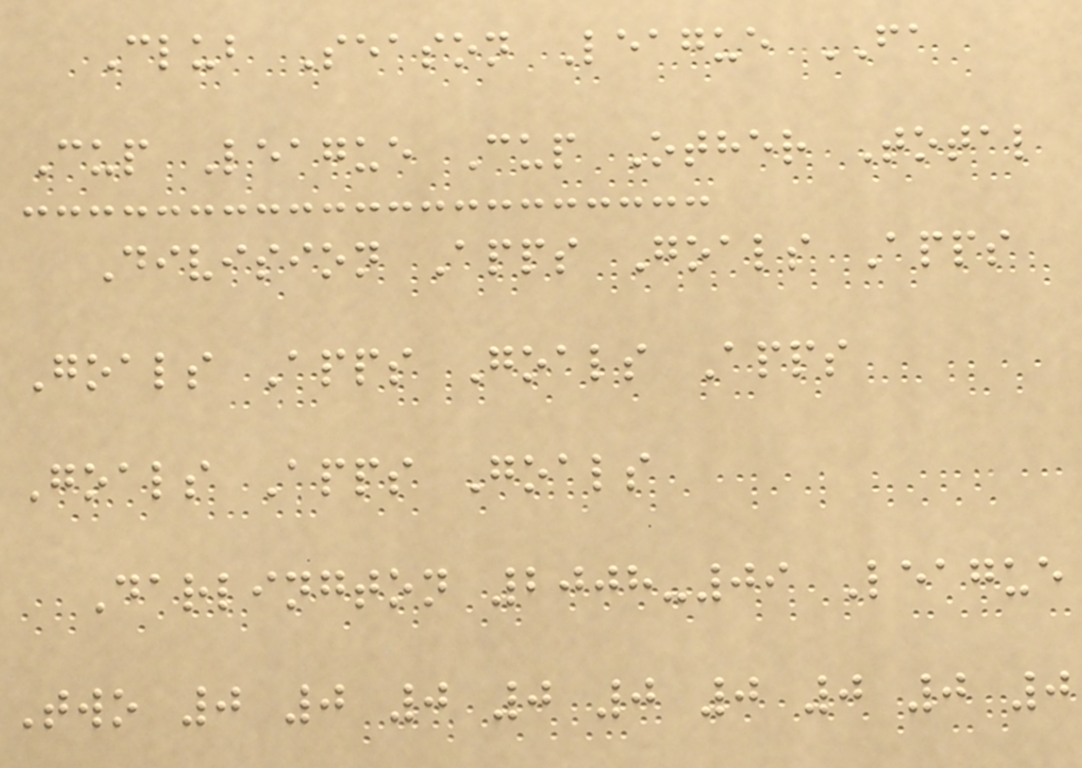Club Season League FA
Cup League Cup Other Total
Division Apps Goals Apps
Goals Apps Goals Apps
Goals Apps Goals
Darlington 2008-09 League
Two 0 0 0 0 0 0 0 0 0
